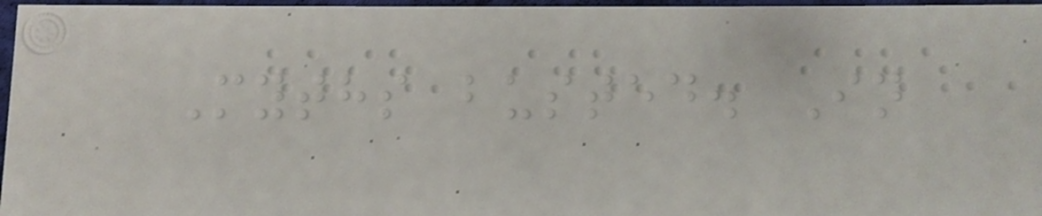Myths busted. In
